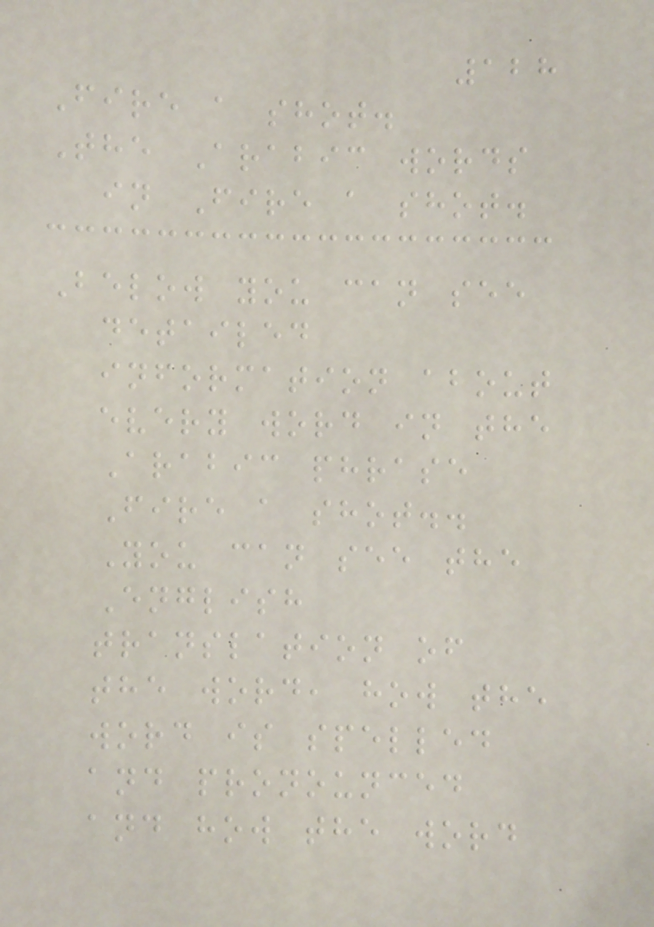128
Fire a shot.
The Arabic words
in Fire a shot.
Below you can see
detailed
information about
every word in the
Arabic phrase
Fire a shot..
You can see the
English
translation of
the word, how the
word is spelled
and pronounced
and how the word
